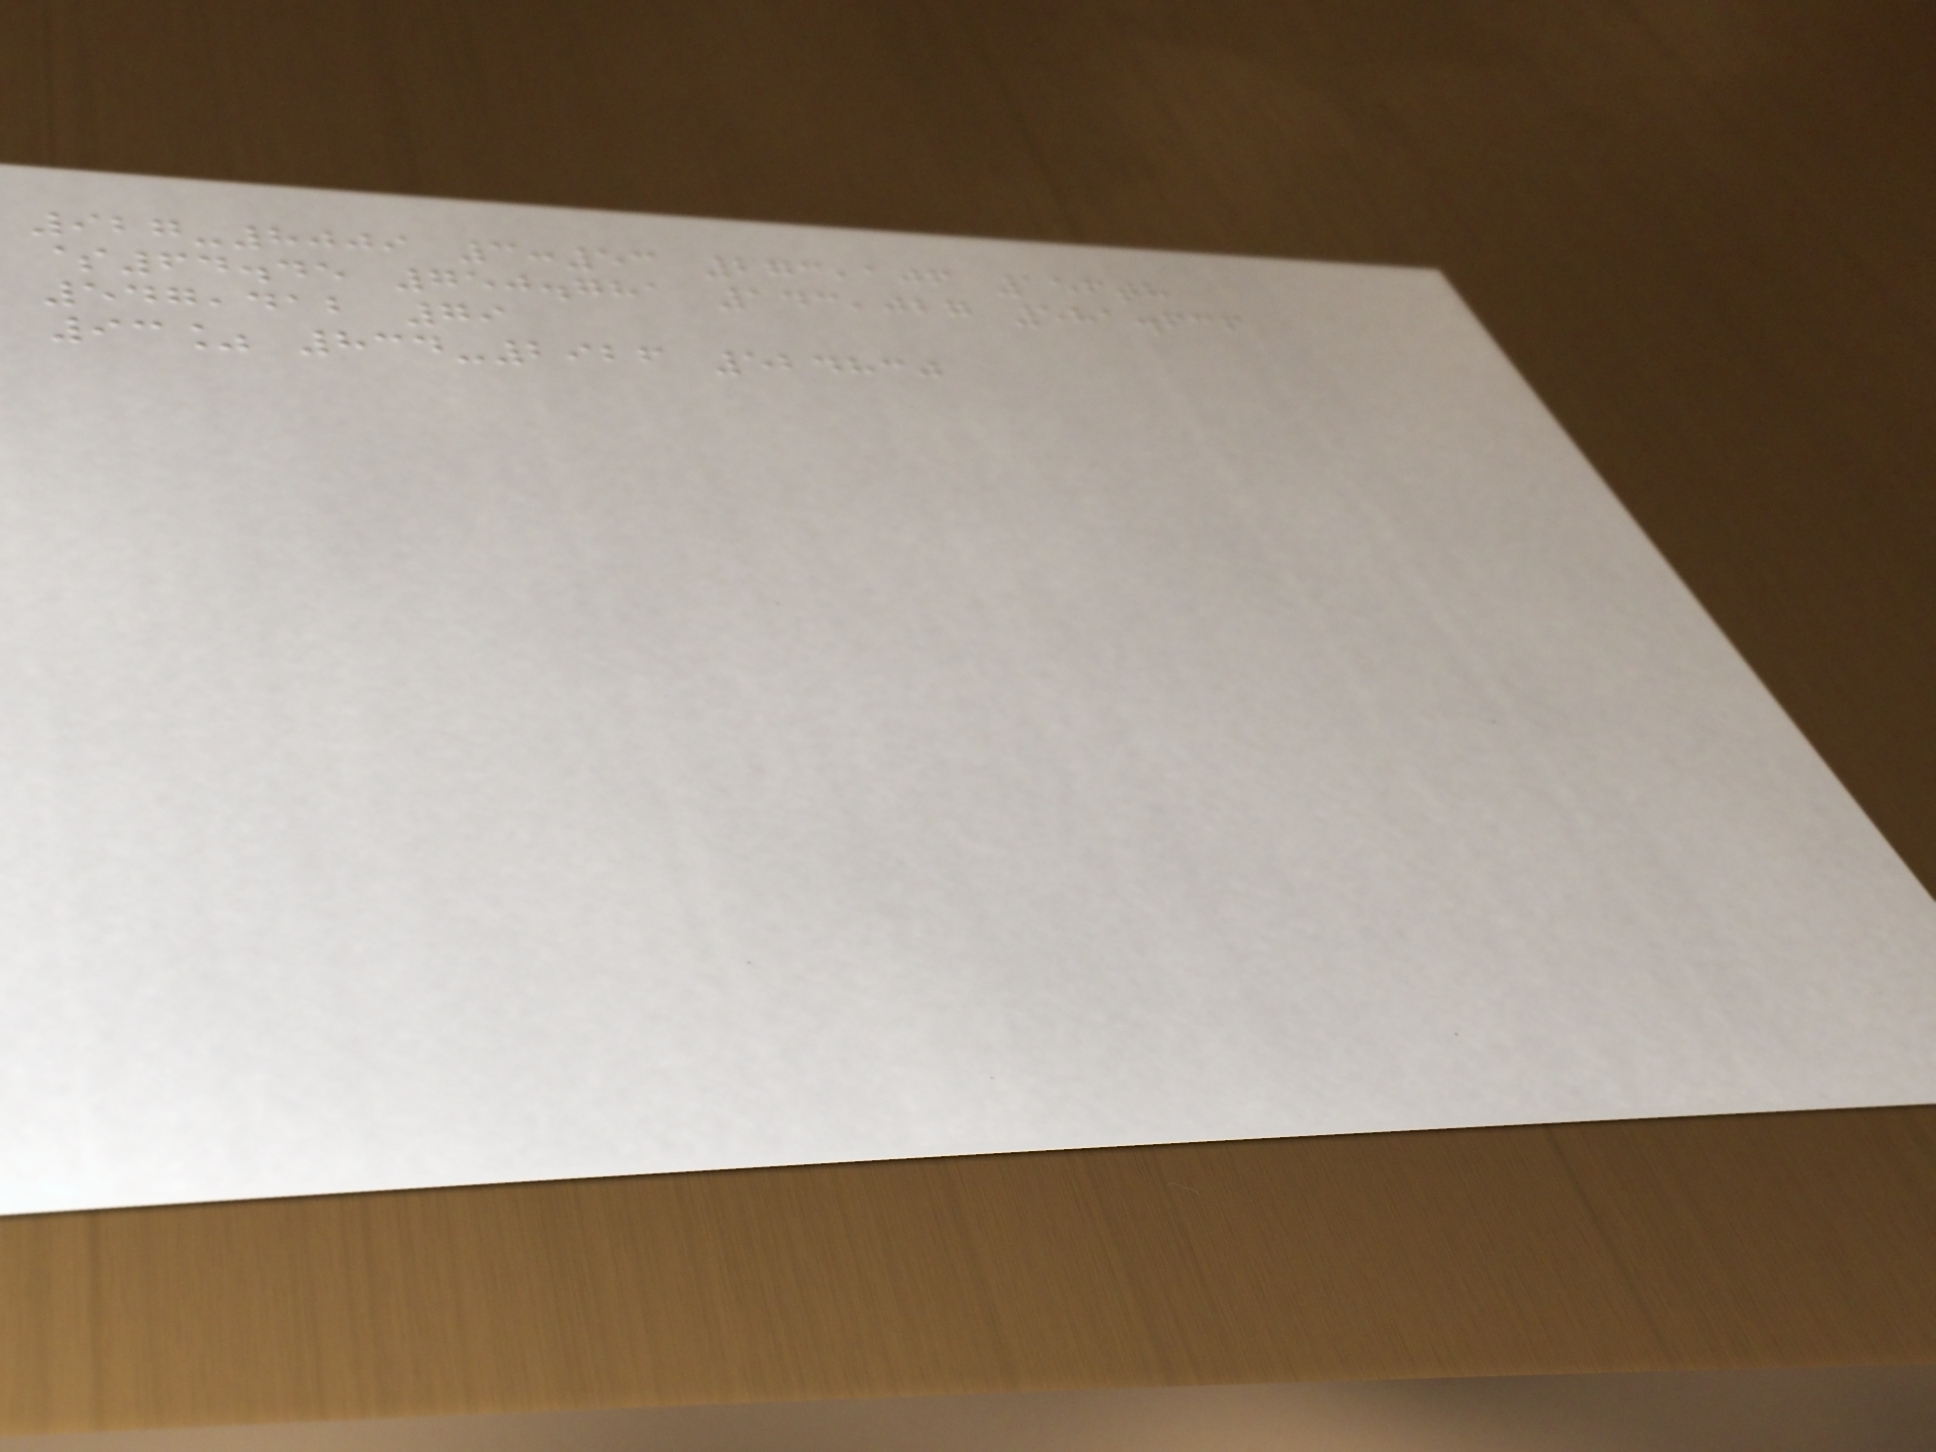927-8009 3:53 273,106 156th
$64.45 750.781 143,027 581.636
547,412 79
93% 834-2926 524830
